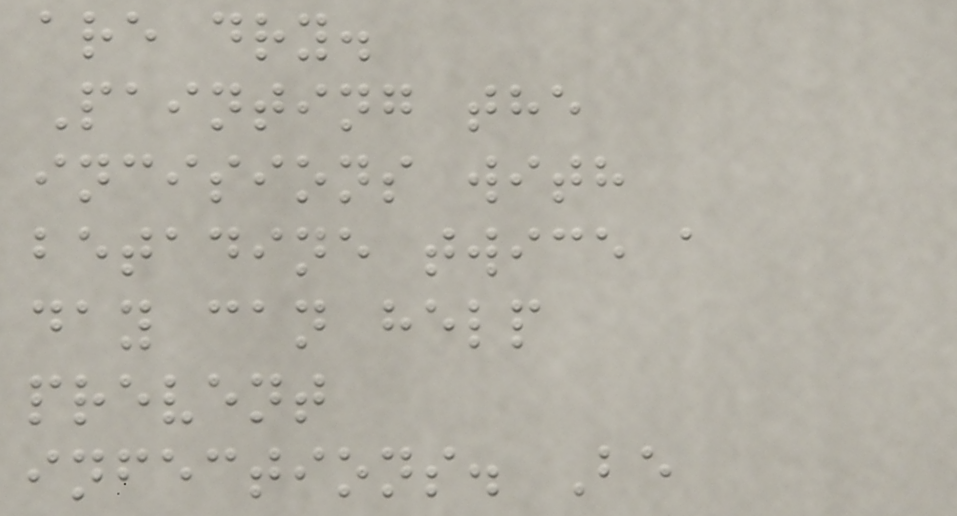are dry.
Painting the
incisions with
betadine twice a
day can help
prevent
infections. Be
